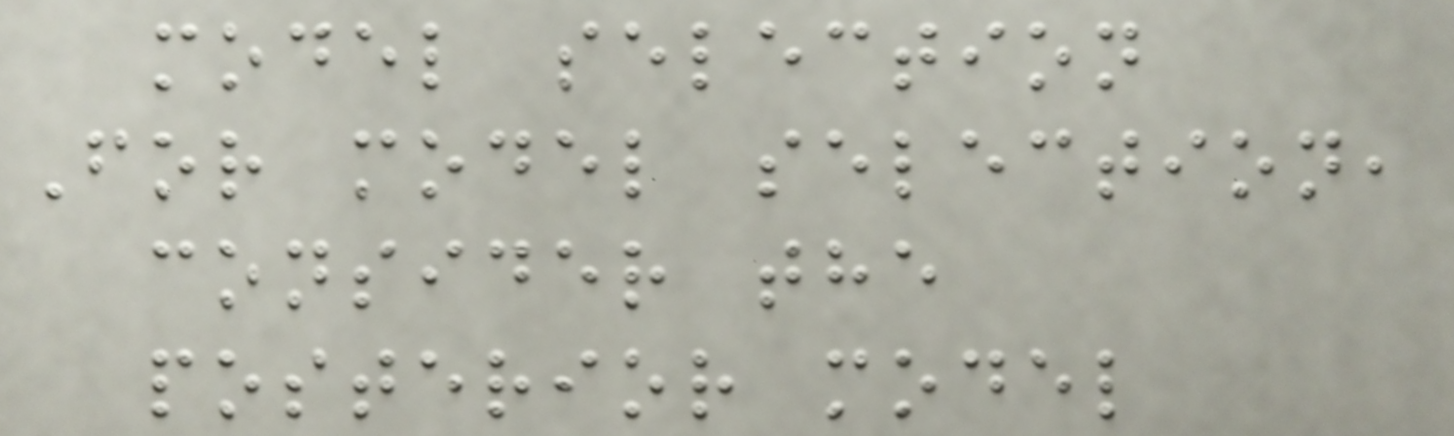model selection
For model selection,
consider the
posterior model
